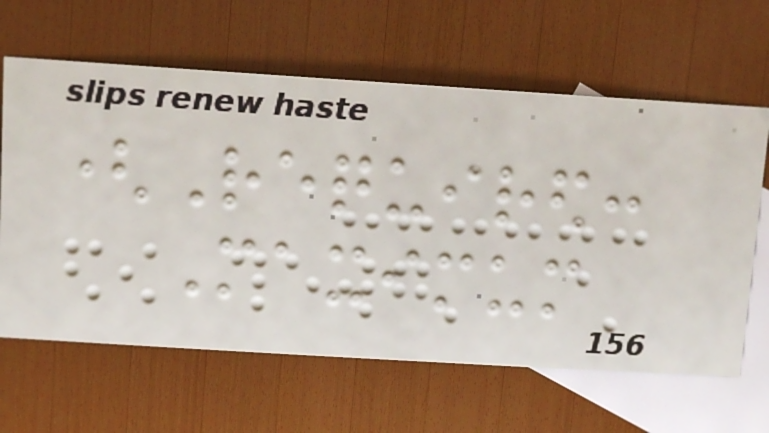(Required:
Maximum
